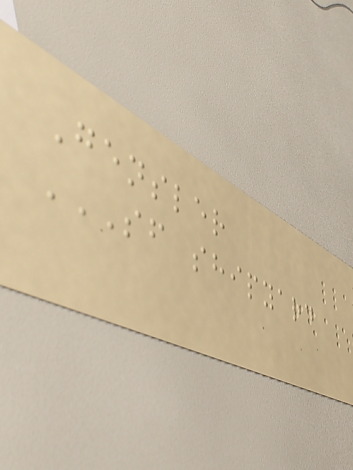Gensler
SF SHIPYARD
